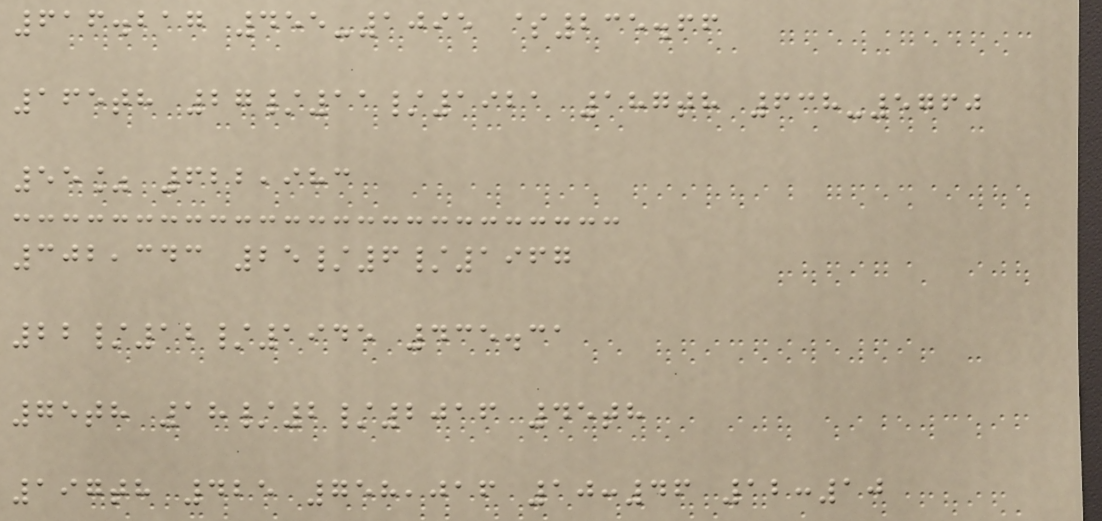616.217 455-1095 $235.66
165th 27/11/1921 187th 638-5760
55% 622,983
302,343 25/6/1967
22/12/1945 435.31
75th 18/2/2016 45th
197th 425 758,016 10:46 12:10
